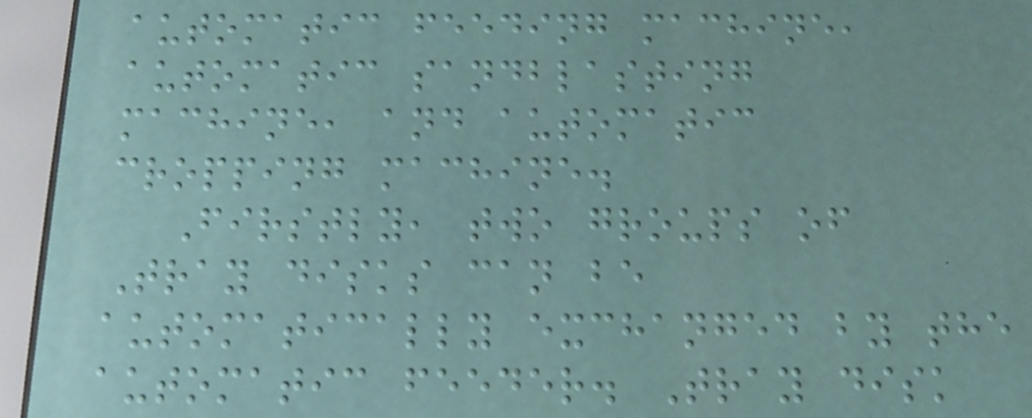automatic feeding machine,
automatic sandblasting
machine, and automatic
cropping machine.
Firstly, two groups of
Tray disks can be
automatically exchanged by the
automatic feeder. Tray disk
